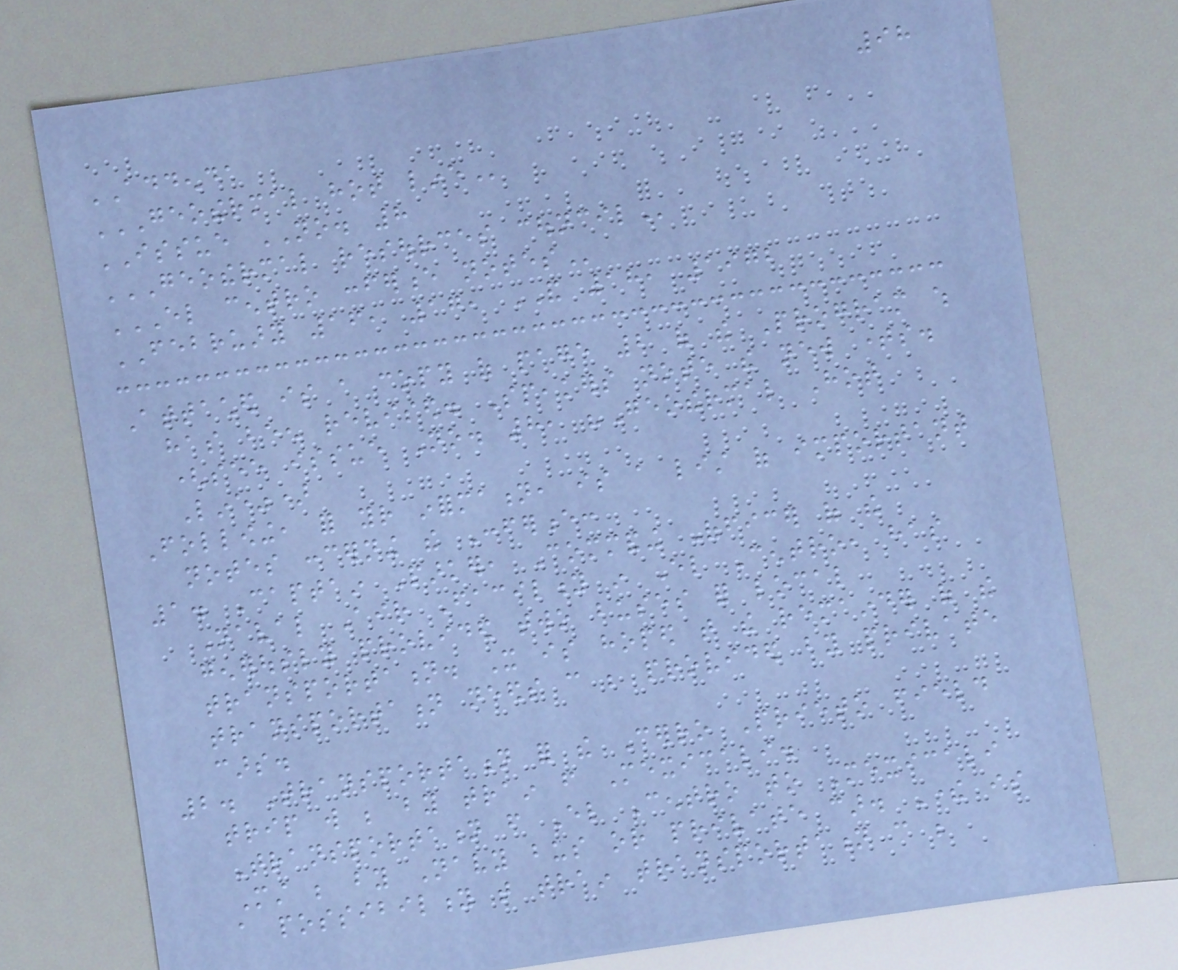98
ADDENDA
GEOTHERMAL HOT LINE
ISSUE NO. 8
GEOTHERMAL RESOURCES COUNCIL
EL CENTRO CONFERENCE NOTES
FEBRUARY 16, 17, AND 18, 1972
Attached is a copy of page 2 of the Program which
has been revised. Speakers note the new times.
(see issue No. 8, "Geothermal Hot
Line")
Following, for your information, is a list of important
notes concerning the Conference:
1. Captain Parker, Commanding Officer of the
Naval Air Facility in El Centro, has
generously provided two buses for local
transportation. It is hoped that the remainder of the
transportation needs can be provided by private
cars.
2. Transportation for the Cerro Prieto field
trip will be by train from Mexicali.
Transportation from El Centro to Mexicali
Must be by Navy bus or private car. There is
a possibility that train transportation can be
